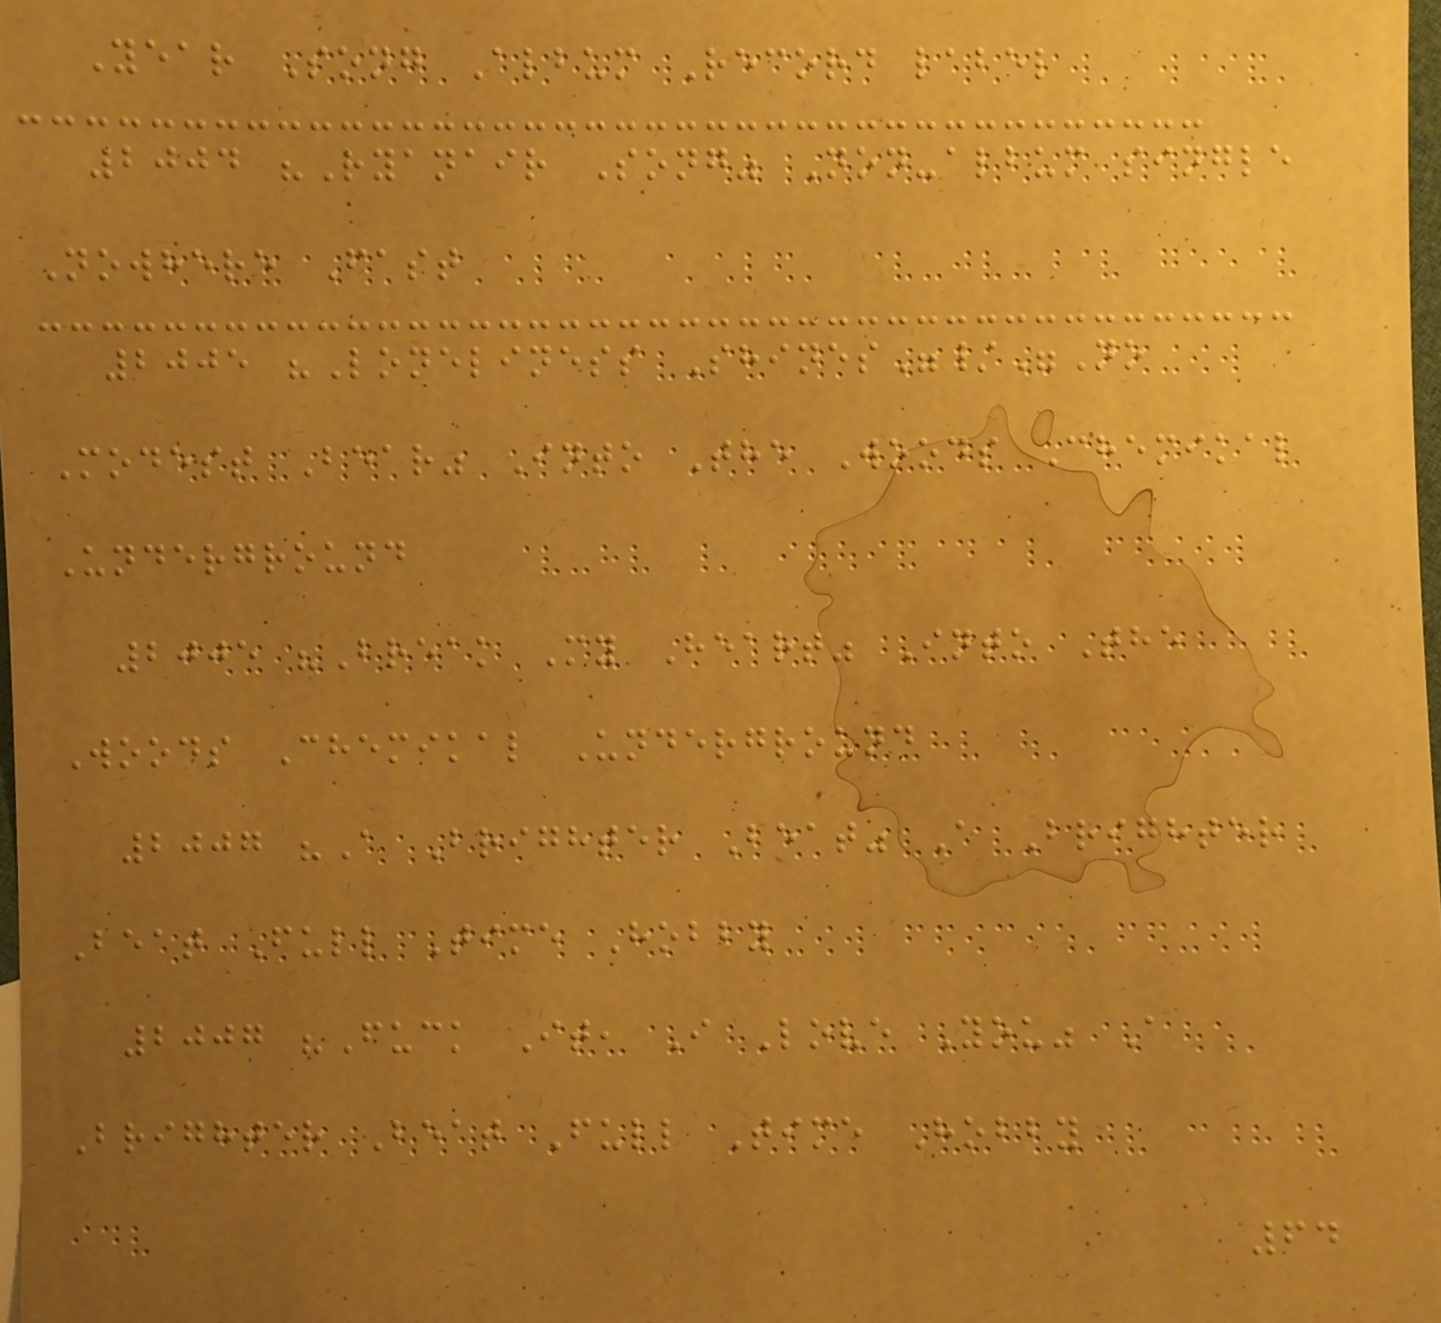Year Song Album Record label
2004 "Ryanair Song" Non-album single
Nowhere Fast
2005 "Loneliness Shines"/"No
Modest Bear" Into The Woods Chemikal
Underground
2005 "Break My Heart" Into The
Woods Chemikal Underground
2007 "A Brighter Beat" A Brighter
Beat Full Time Hobby
2007 "Fuck It, I Love You" A
Brighter Beat Full Time Hobby
64
